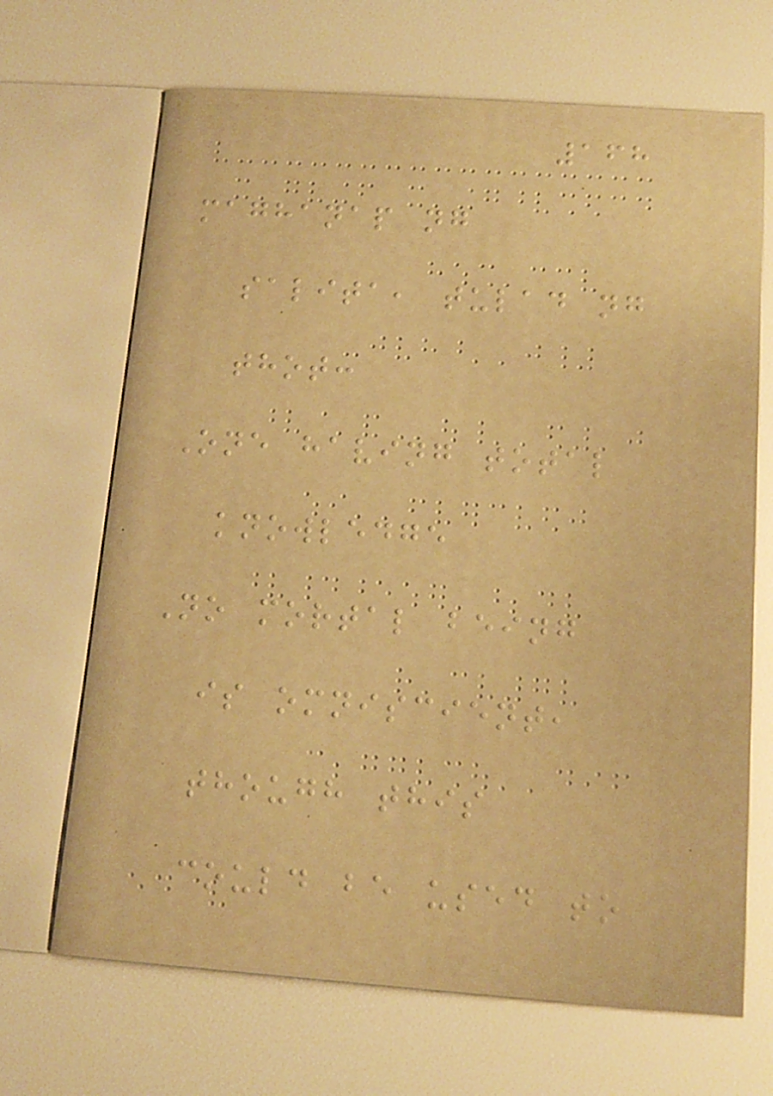168
maghanap ng
salita, tulad ng
thot:
One having total
knowledge
No mortal being
is omniscient,
though this
could be used to
